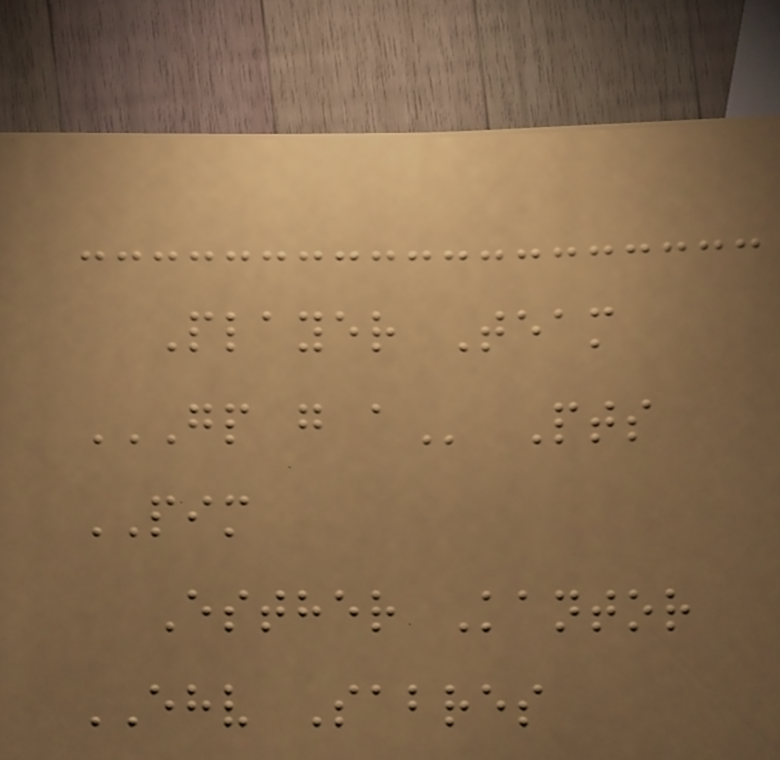Player Team
GP G A Pts
PIM
Esther Kantor
EHV Sabres
